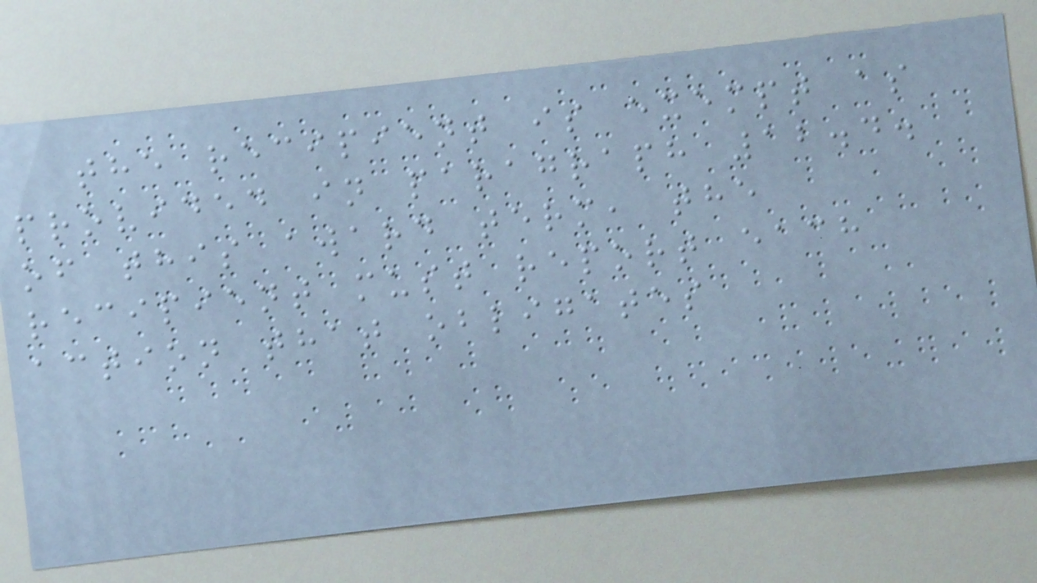the recipient is exempt as
provided in paragraph 12.4.
of this award term, the
recipient must report each
action that obligates
